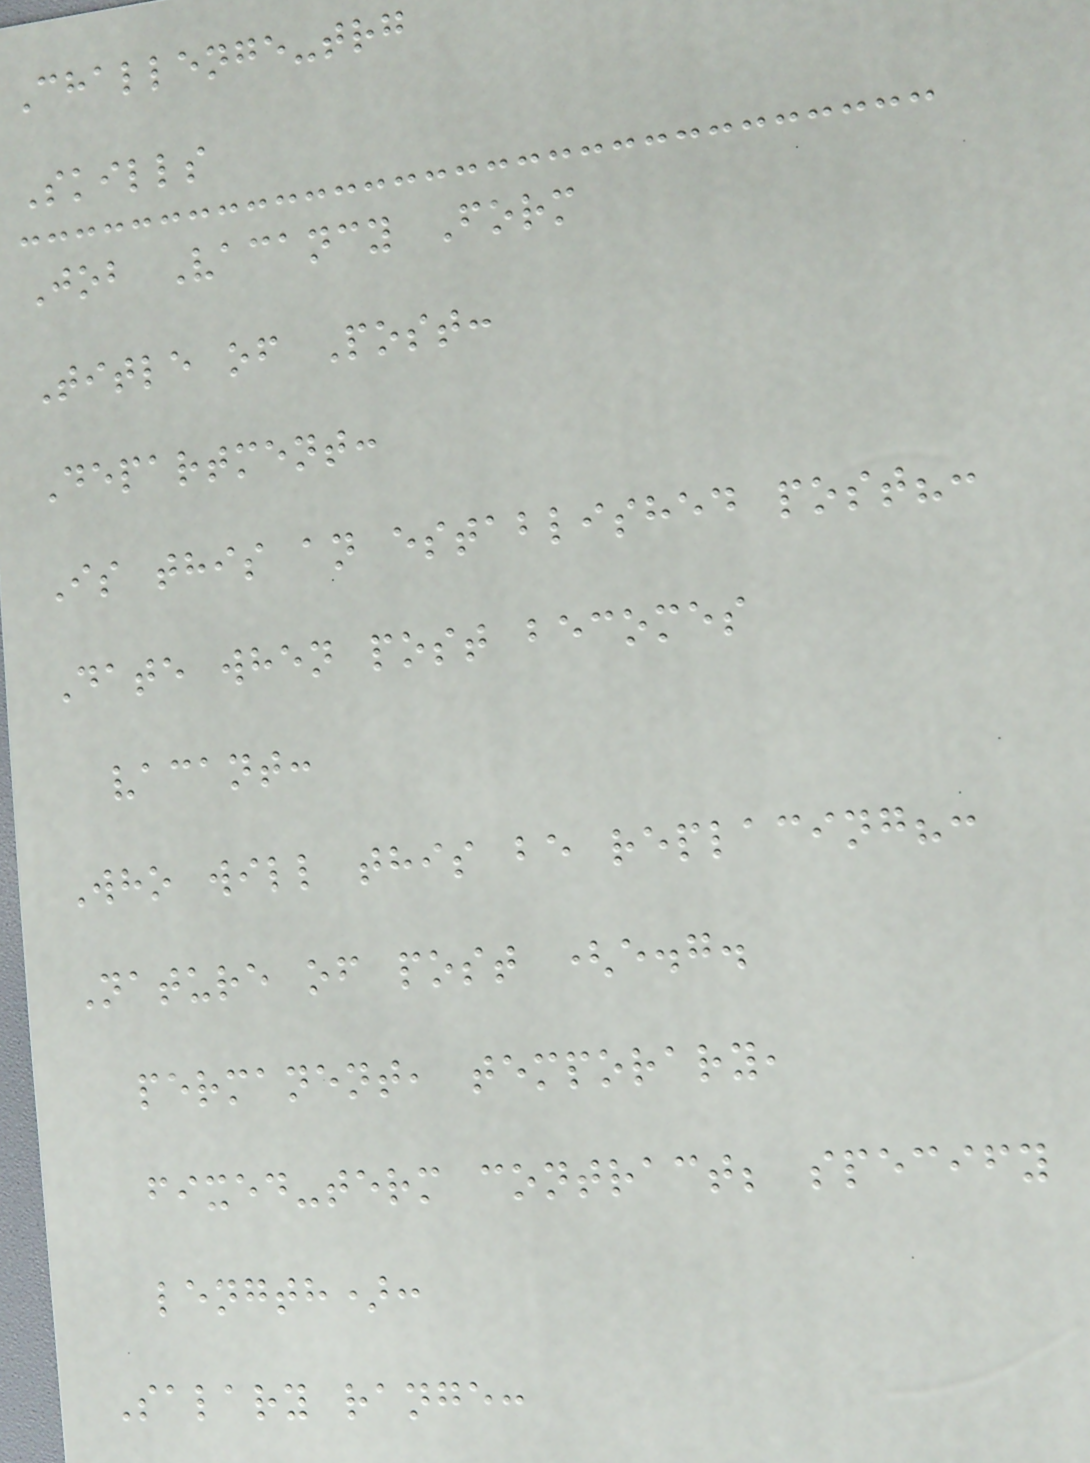Challenge-trg
Skills
Job Vacancy Form
Title of Post:
Department:
Is this an established post?:
Date when post becomes
vacant:
Who will this be replacing?:
Nature of post (e.g.
permanent, temporary,
fixed-term contract; specify
length):
Salary range:
